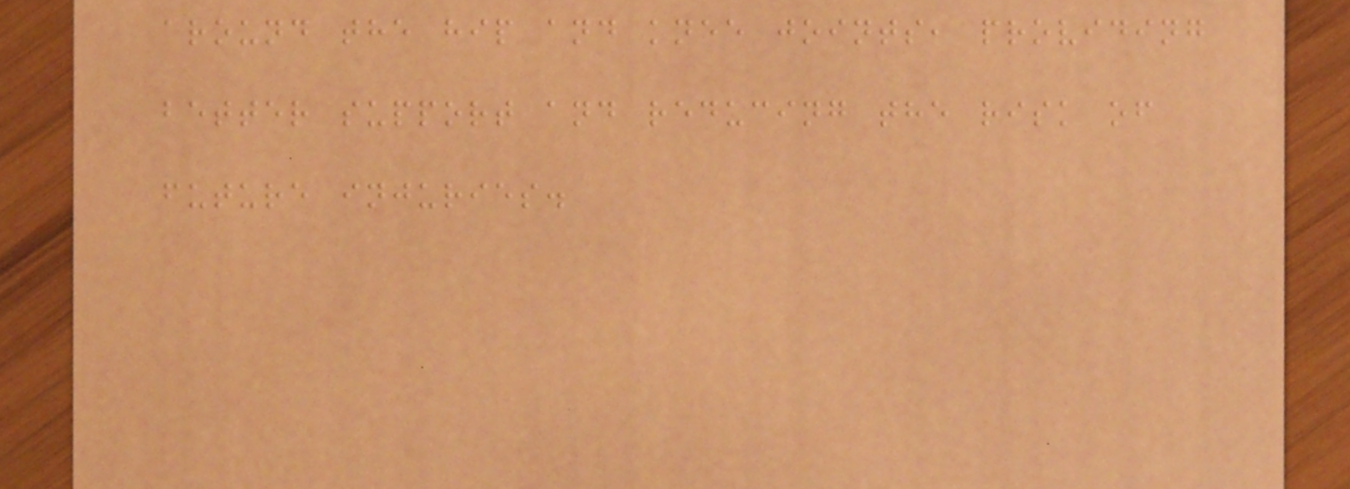around the hip and knee joints, providing
better support and reducing the risk of
future injuries.
